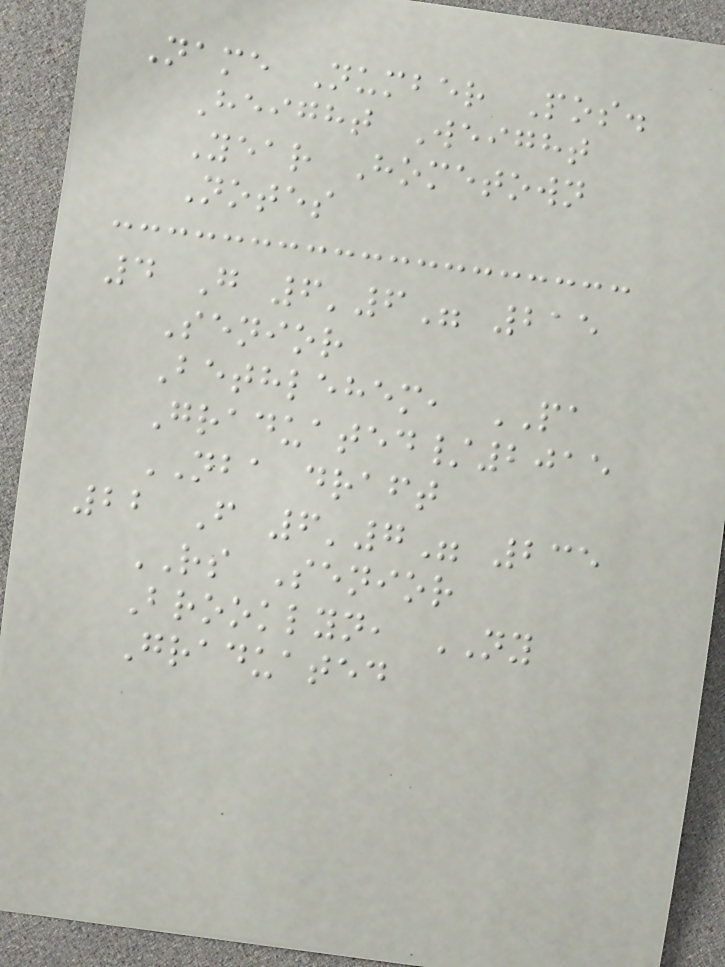Name Number Pos.
Height Weight
Year Hometown
Notes
4 G 6'6" 215
Senior
Bethlehem, PA
Graduated/2015
NBA draft
22 F 6'7" 235
RS Senior
Brooklyn, NY
Graduated
